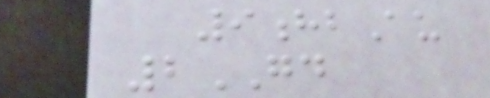9hbAu
2GD
